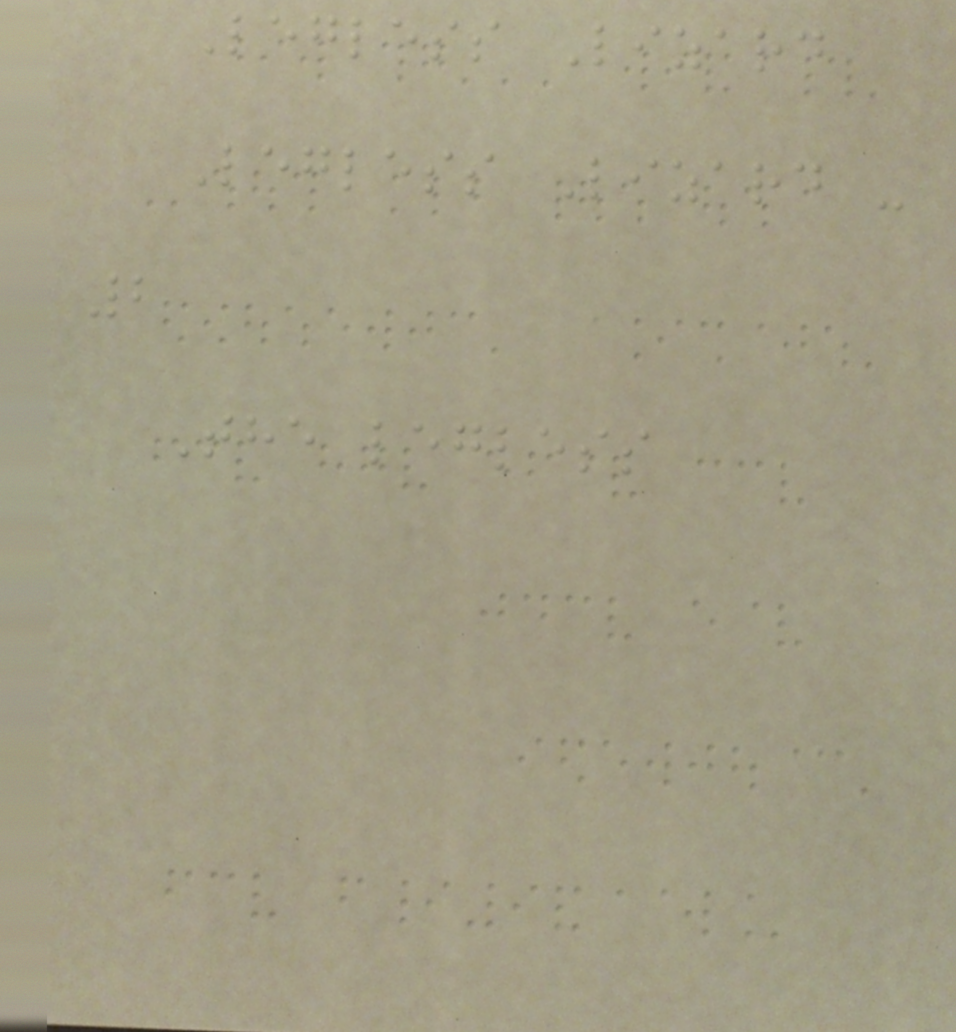Legless Lizard
Legless Lizard -
2
The legless
